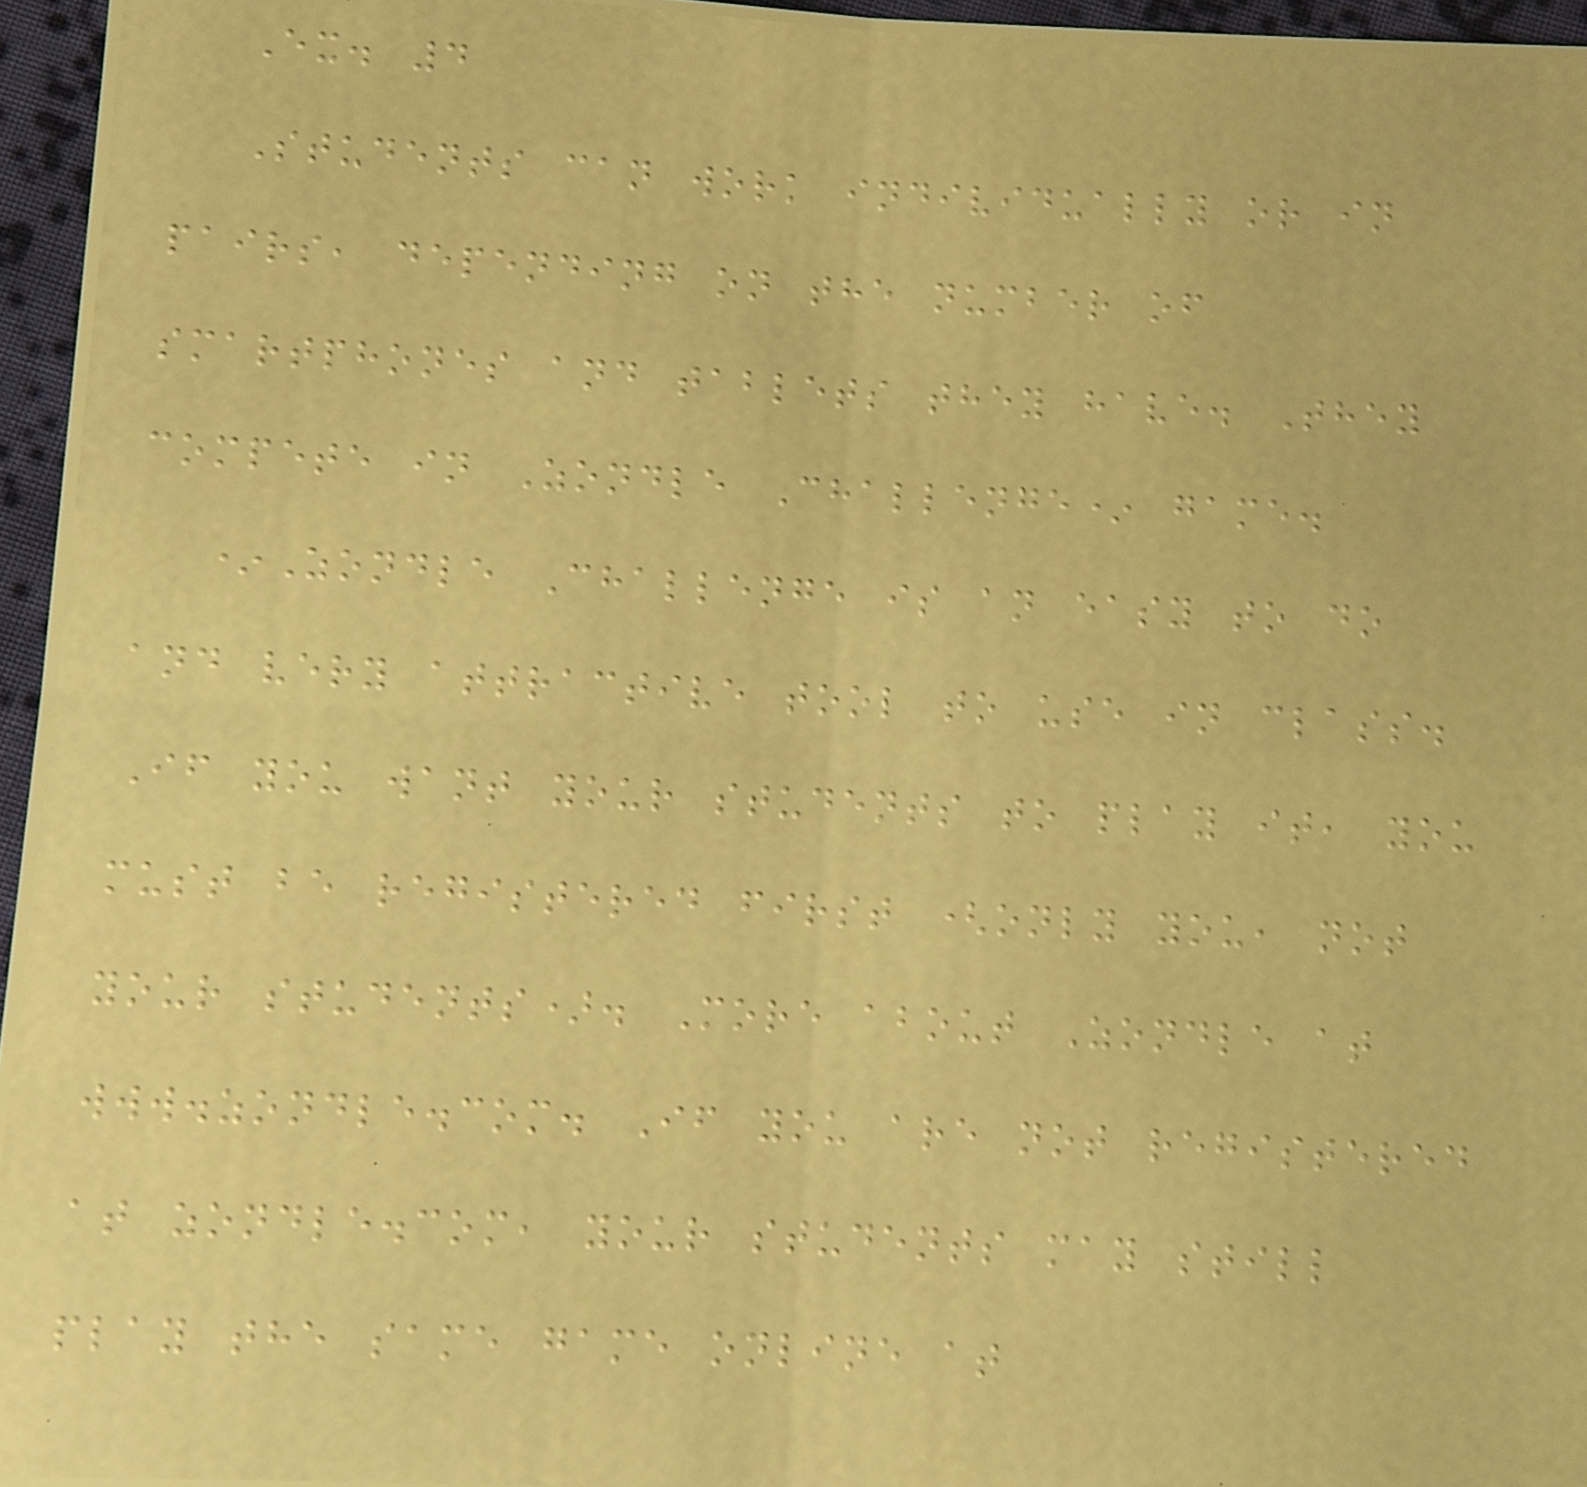Ex. 4
Students can work individually or in
pairs, depending on the number of
smartphones and tablets they have. They
compete in Zondle Challenge* game.
*Zondle Challenge is an easy to do
and very attractive tool to use in class.
If you want your students to play it, you
must be registered first (only you, not
your students). More about Zondle at
www.zondle.com. If you are not registered
at zondle.com, your students may still
play the same game online at
